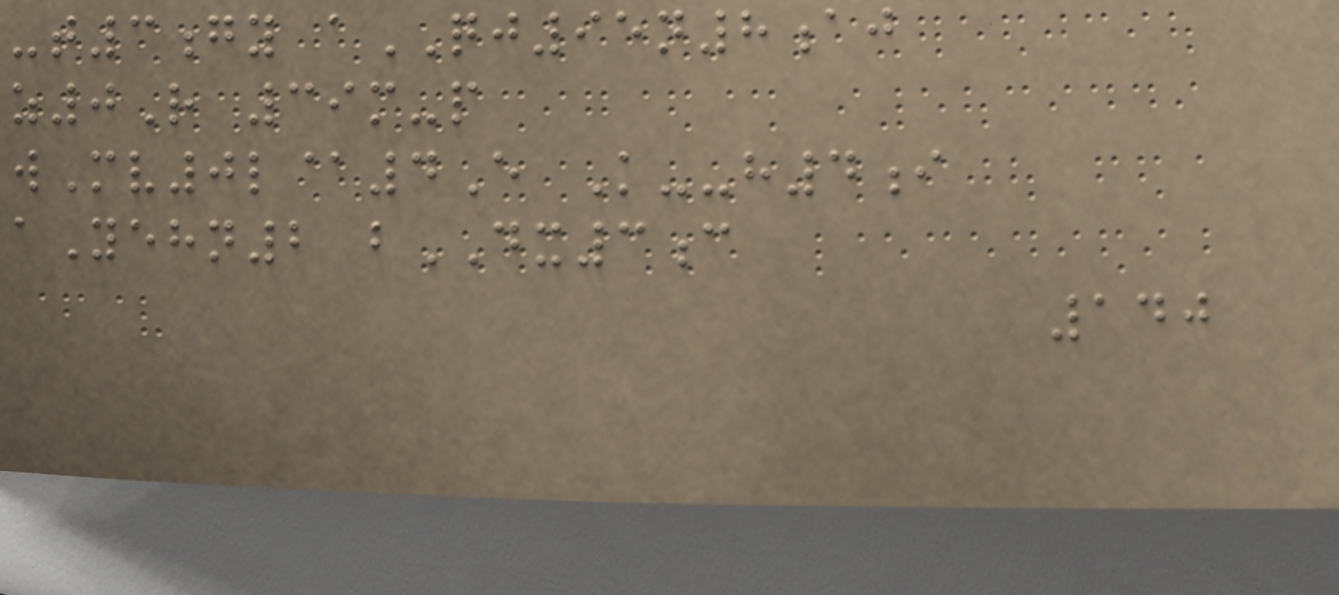-t3gy aQJ95n8aj
z0R 39m-p
wMv0l@4E K--h4i
aYehn2 bDX3c
140
